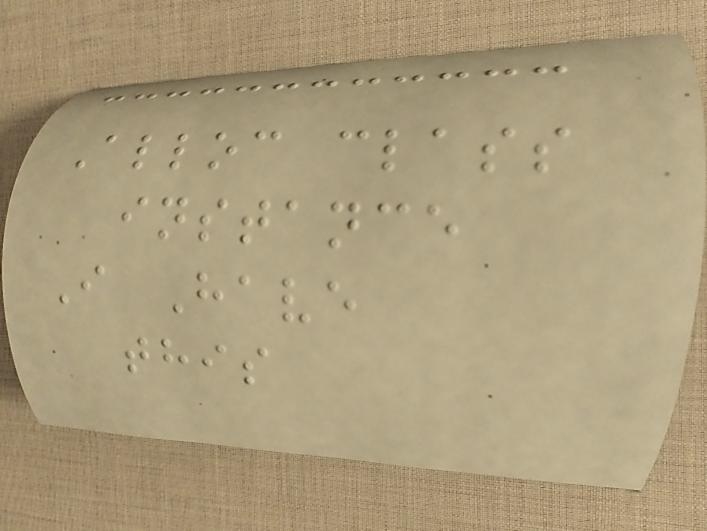Alloc class
instance
I Have
this
